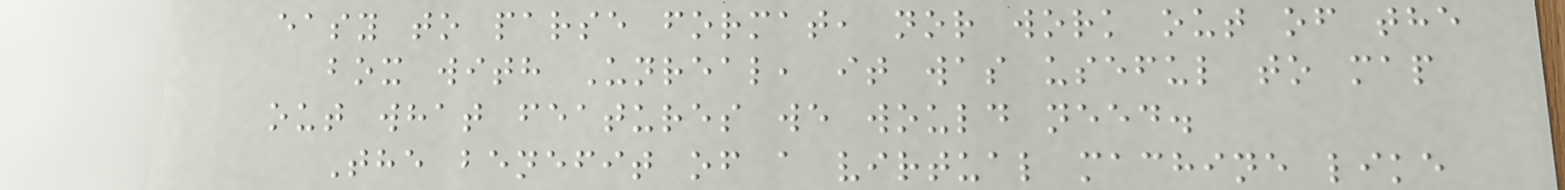easy to parse format, nor work out of the
box with Unreal, it was useful to map
out what features we would need.
The benefit of a virtual machine like
